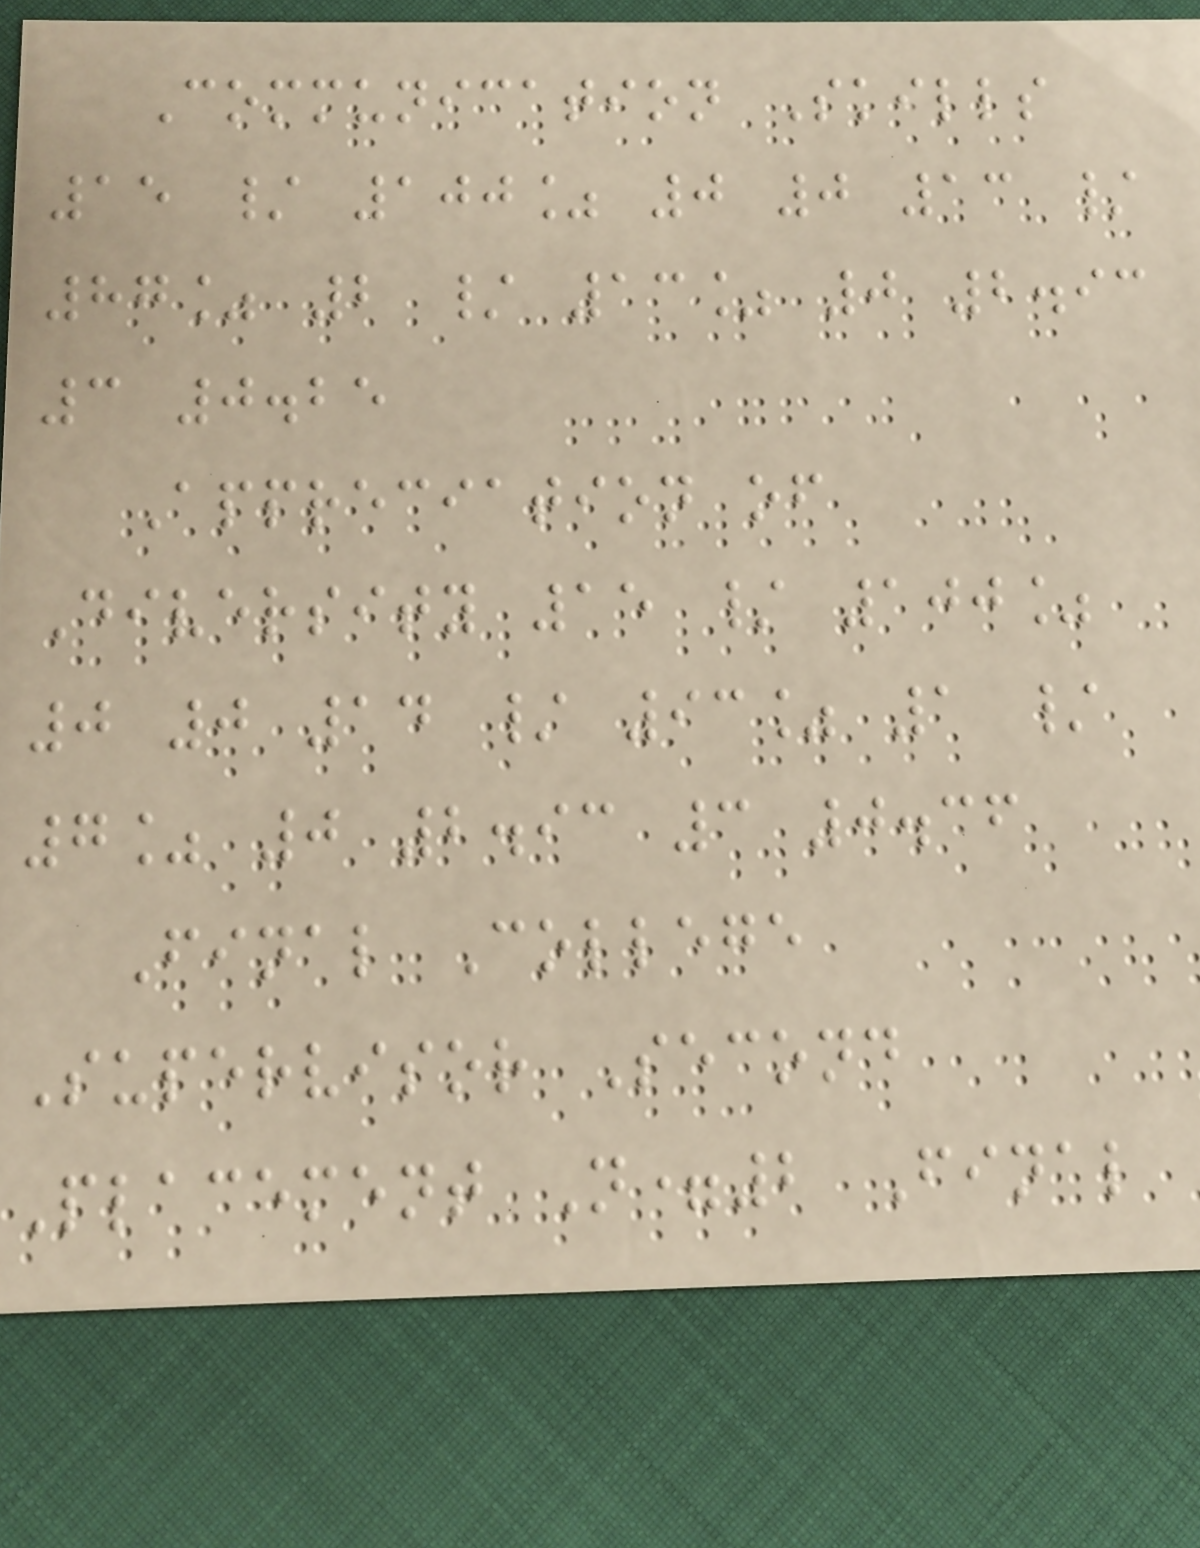Communication Skills
15 / 100% 0 0 13 /
87% 2 / 13% 0 2.93
3 0.25
Appreciation of
Diversity 15 / 100%
0 0 14 / 93% 1 /
7% 0 2.93 3 0.36
Final College
Supervisor Second
Placement N=2 Final
